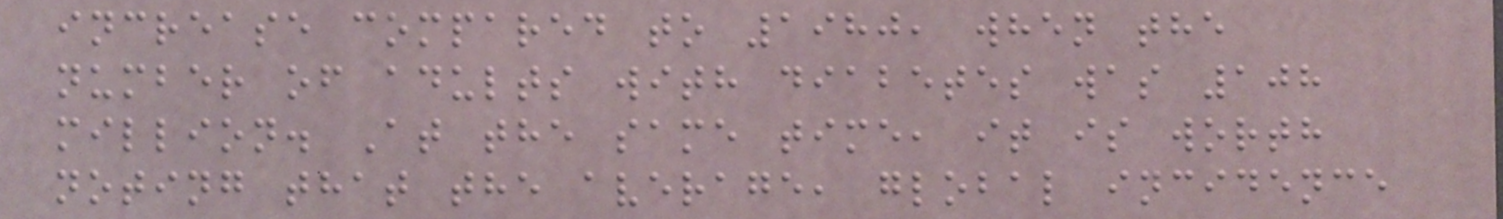increase compared to 1980, when the
number of adults with diabetes was 108
million. At the same time, it is worth
noting that the average, global incidence
